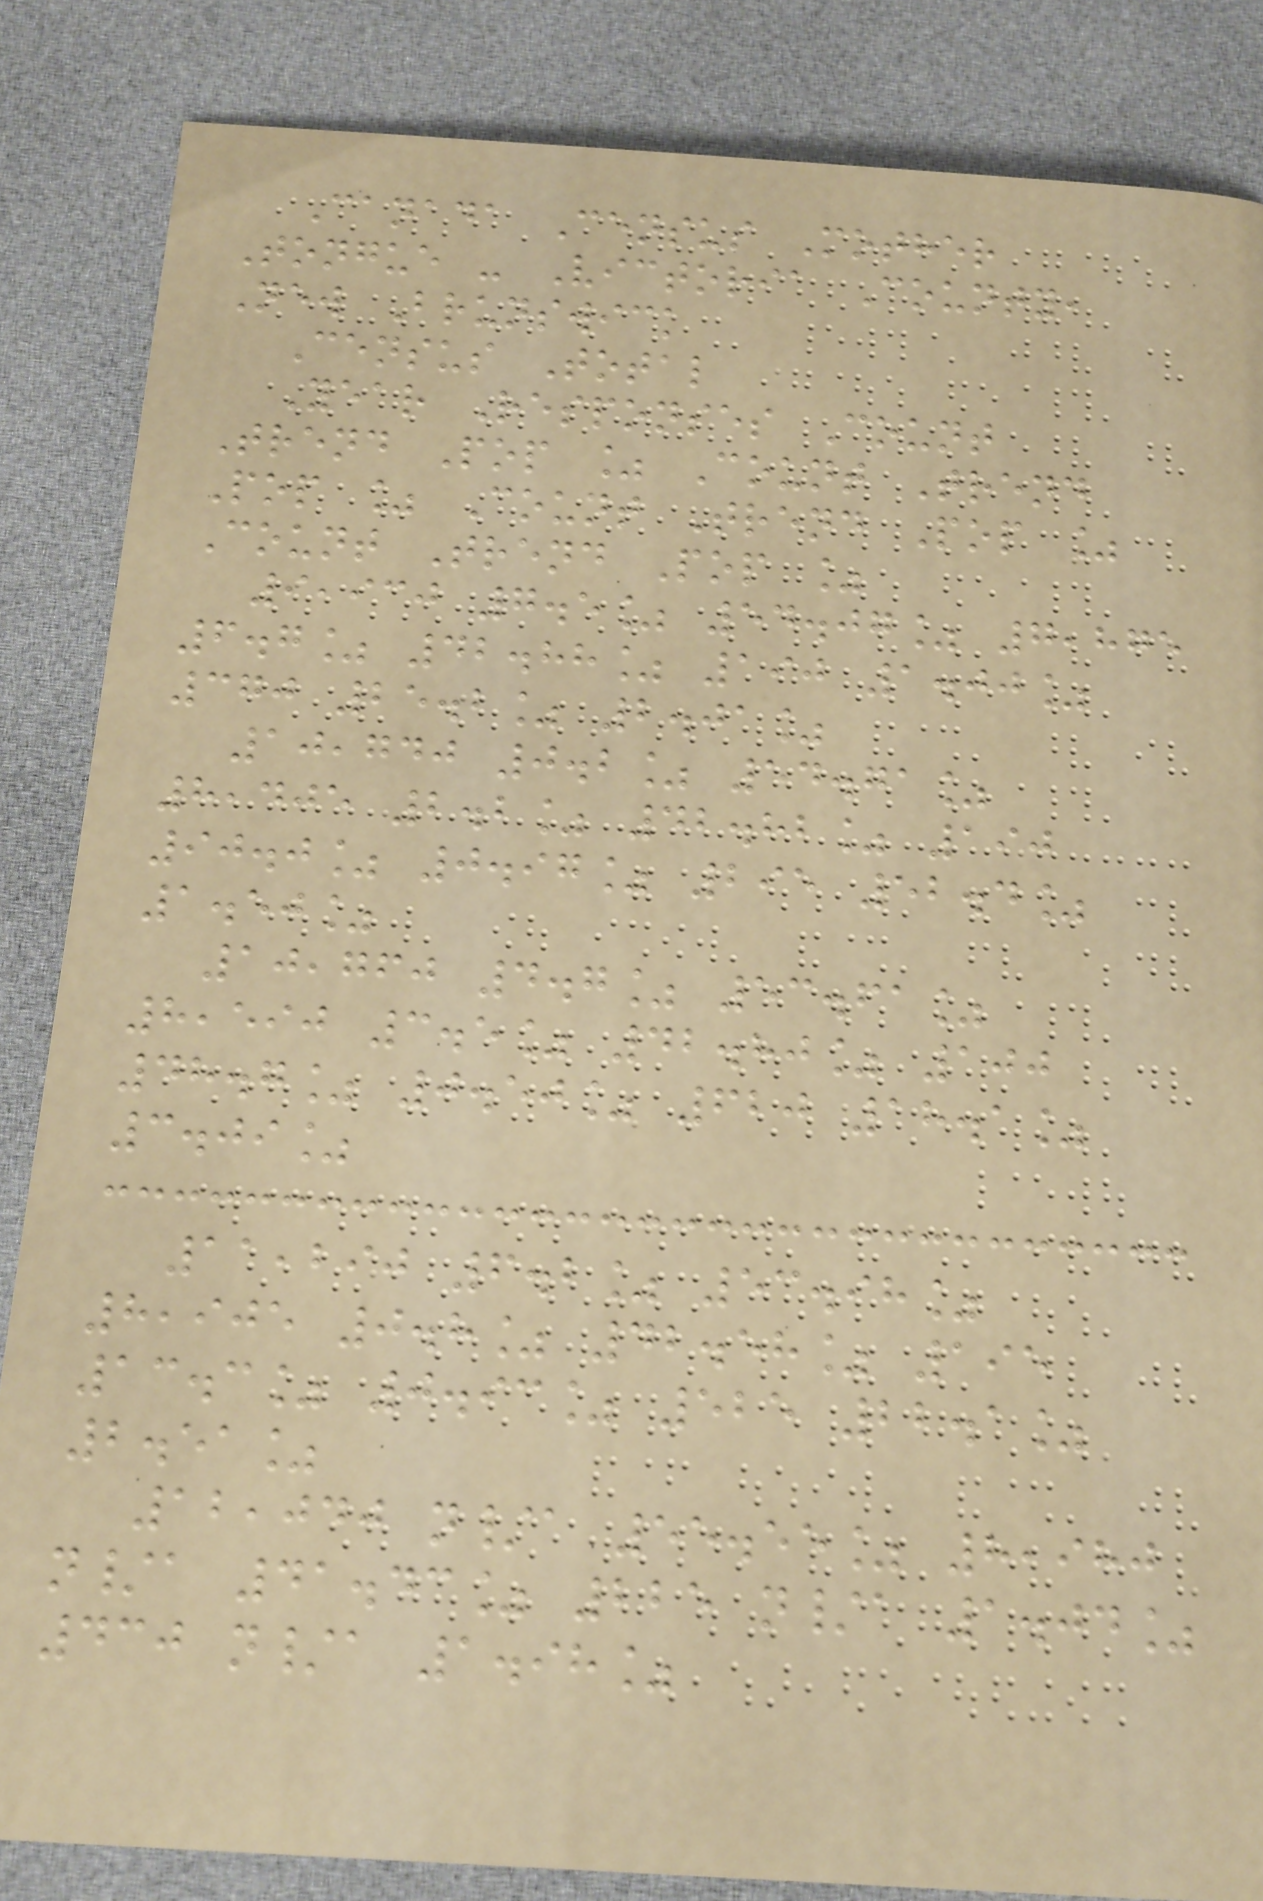Canada Census Mother
Tongue - Victoria County,
New Brunswick
Census Total
Year Responses Count
Trend Pop % Count Trend
Pop % Count Trend Pop %
Count Trend Pop %
9,930 7.5% 54.07% 7,875
6.7% 42.88% 190 1.00%
370 25.2% 2.01%
10,740 0.2% 54.71%
8,405 2.2% 42.82% 190
90.0% 0.97% 295 52.4%
1.50%
10,760 4.7% 53.61%
8,590 3.5% 42.80% 100
48.7% 0.50% 620 18.1%
3.09%
11,290 6.2% 53.98%
8,905 0.8% 42.58% 195
13.3% 0.93% 525 22.1%
2.51%
12,040 n/a 55.55% 8,980
n/a 41.43% 225 n/a 1.04%
430 n/a 1.98%
